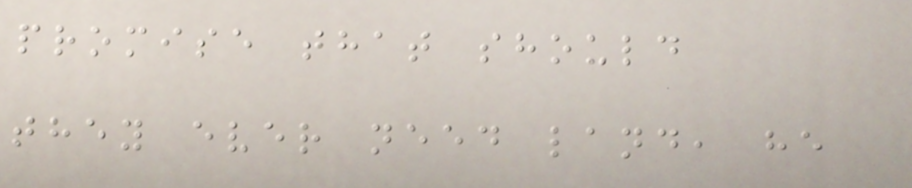promise that should
they ever need land, he
